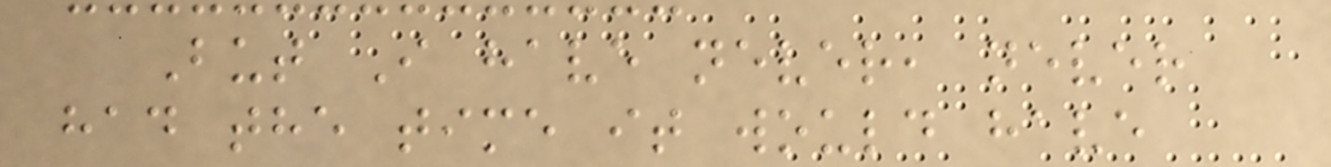But I have never, never
had the time it would have
